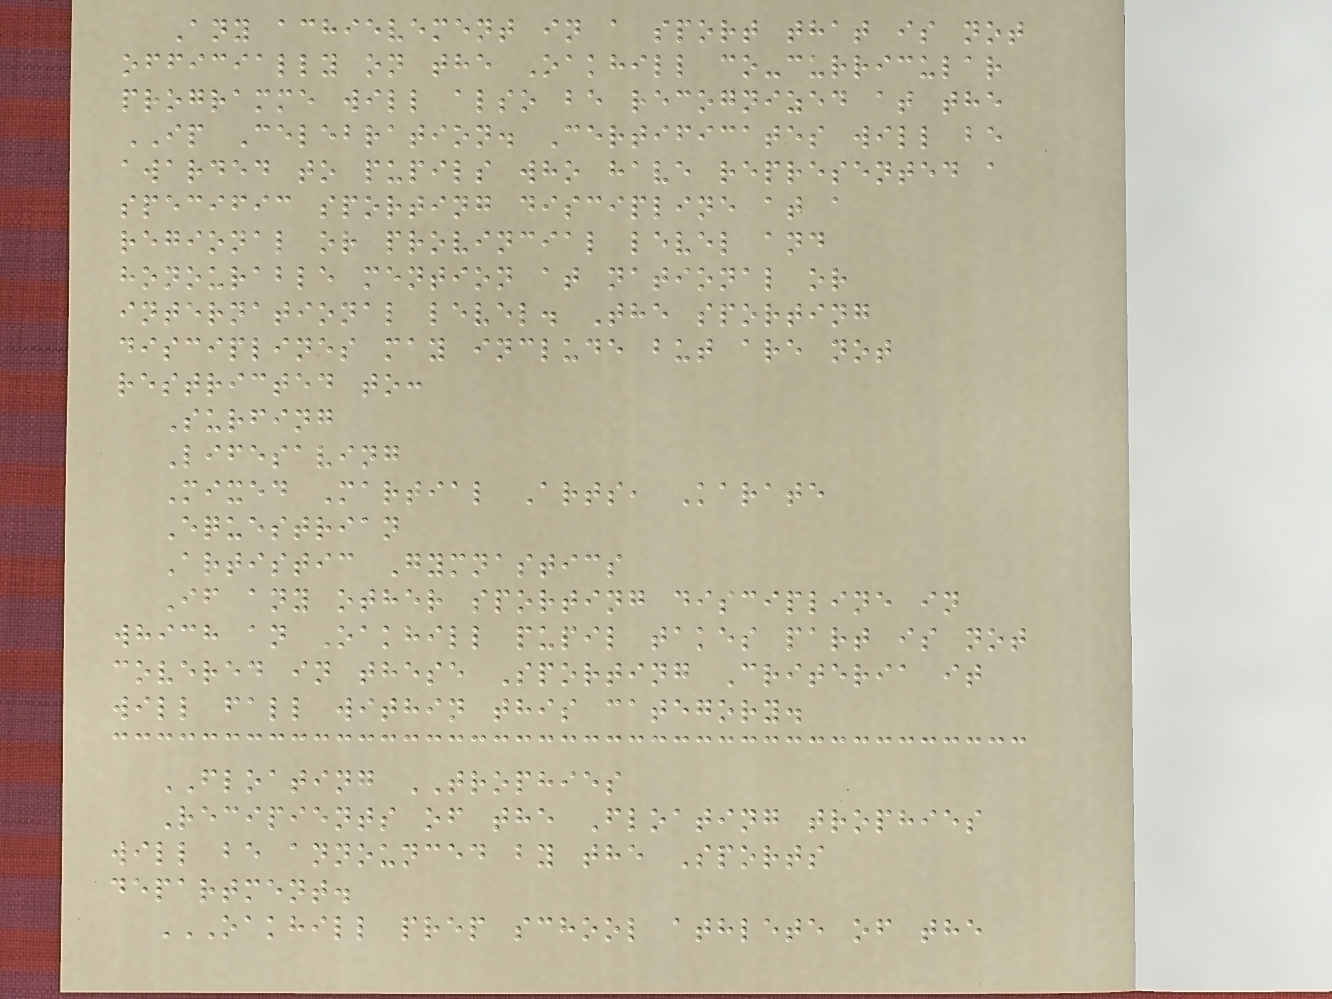Any achievement in a sport that is not
officially on the Oakhill co-curricular
programme will also be recognized at the
IP Celebration. Certificates will be
awarded to pupils who have represented a
specific sporting discipline at a
regional or provincial level and
honourable mention at national or
international level. The sporting
disciplines may include but are not
restricted to:
Surfing
Lifesaving
Mixed Martial Arts, Karate
Equestrian
Artistic Gymnastics
If any other sporting discipline in
which an Oakhill pupil takes part is not
covered in these Sporting Criteria it
will fall within this category.
FLOATING TROPHIES
Recipients of the Floating trophies
will be announced by the Sports
department.
OAKHILL PREP SCHOOL ATHLETE OF THE
